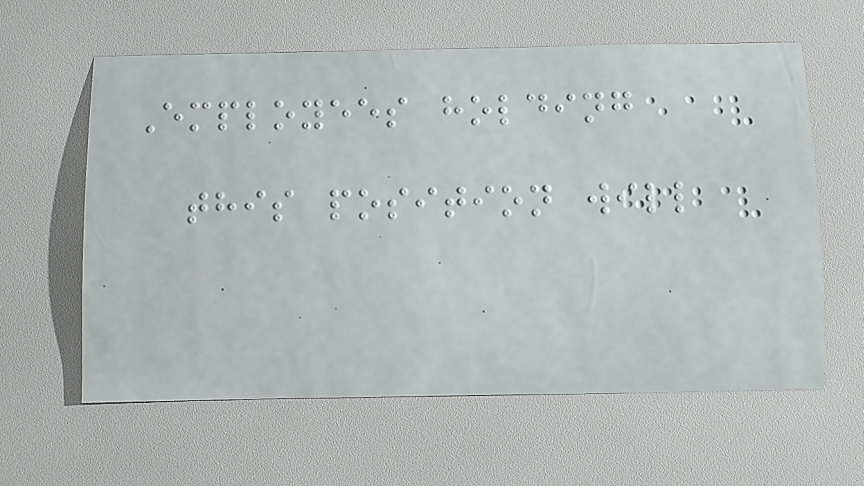Employees holding
this position will
